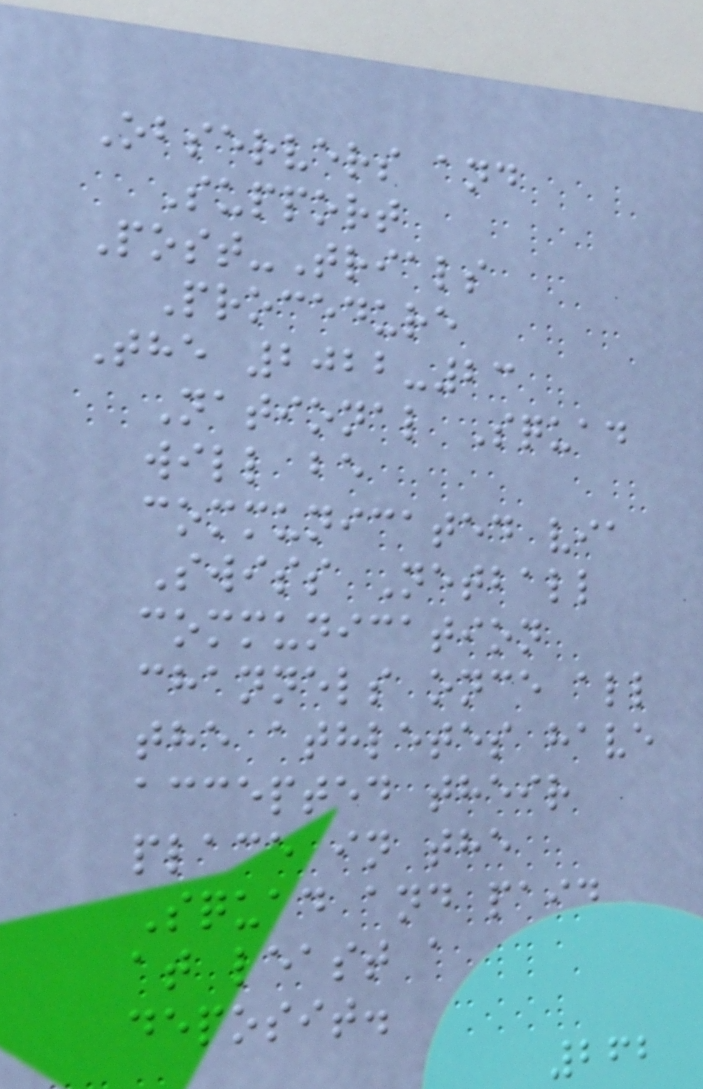Observers and
Support
Post-Trials
Procedure
The 2022-23
National Squad
will be
communicated via
Swiss Netball
communication
channels once all
the athletes have
accepted their
place in the
Squad and paid
at least a
deposit.
262
